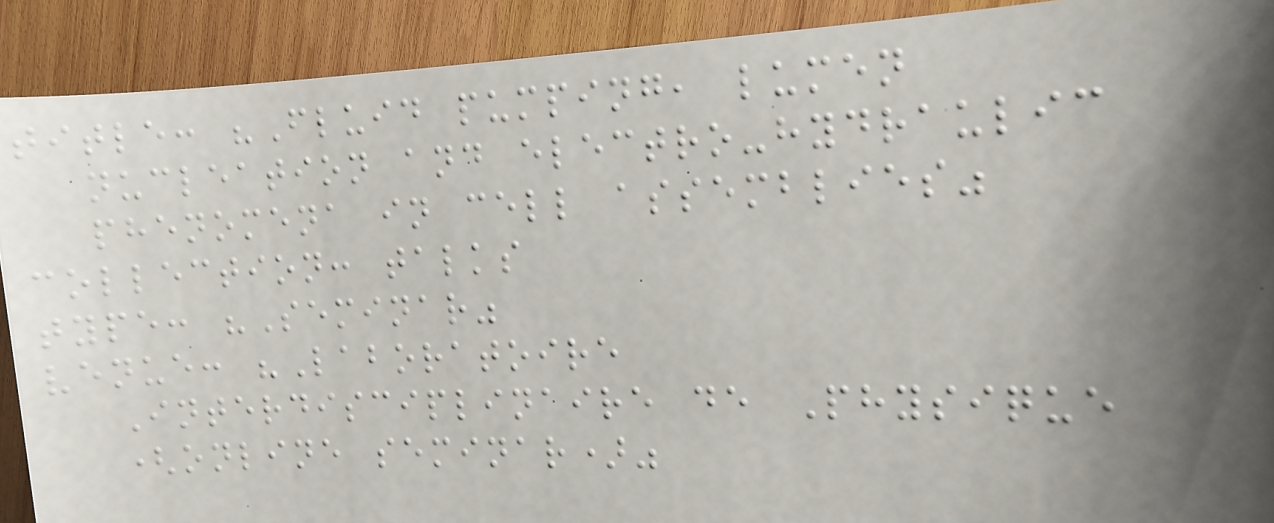title: "Fluid pumping, lumen
nucleation and electro-hydraulic
phenomena in cell assemblies"
collection: talks
type: "Seminar"
venue: "Laboratoire
Interdisciplinaire de Physique
(online seminar)"
